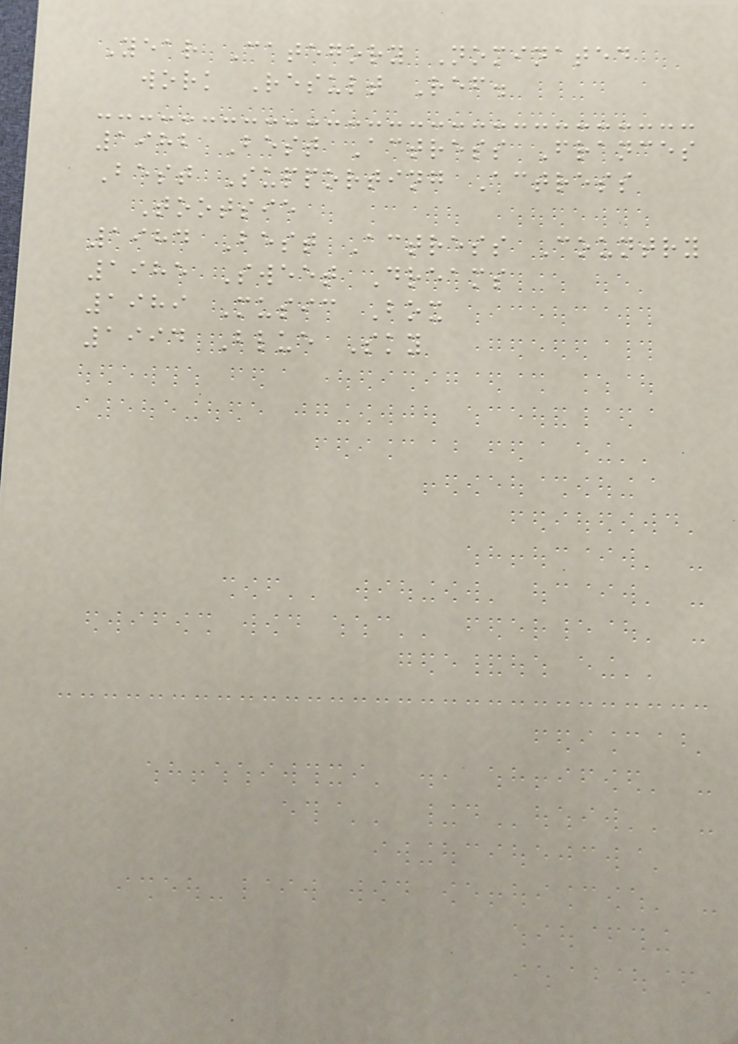Year Category Nominated
work Result Ref.
1982 Best Actress Frances
Best Supporting Actress
Tootsie
1984 Best Actress Country
1985 Sweet Dreams
1989 Music Box
1994 Blue Sky
